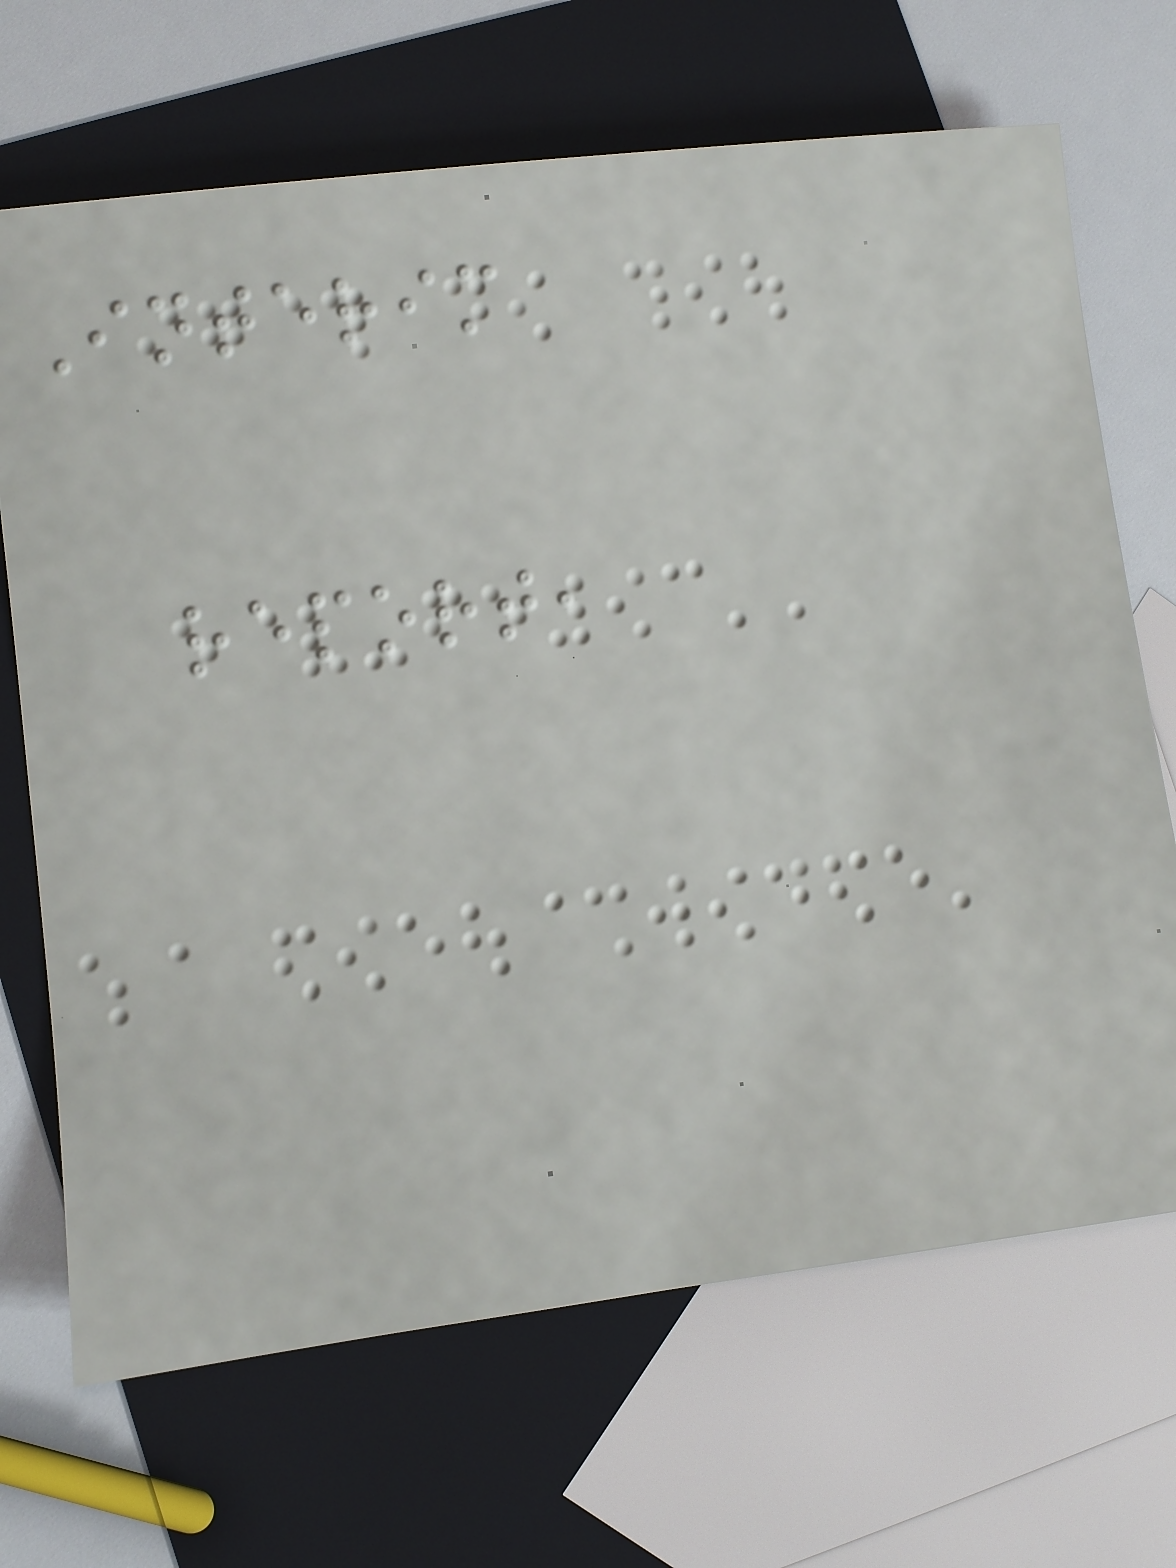Interim
report,
